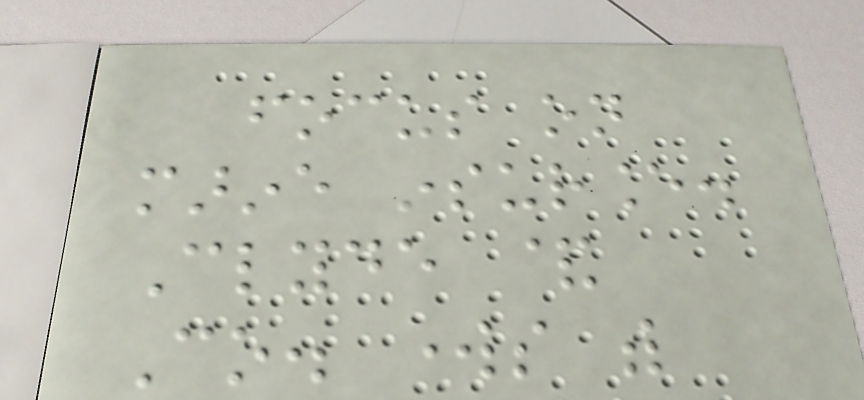focus on
marine insurance.
Clyde &
Co. works with
